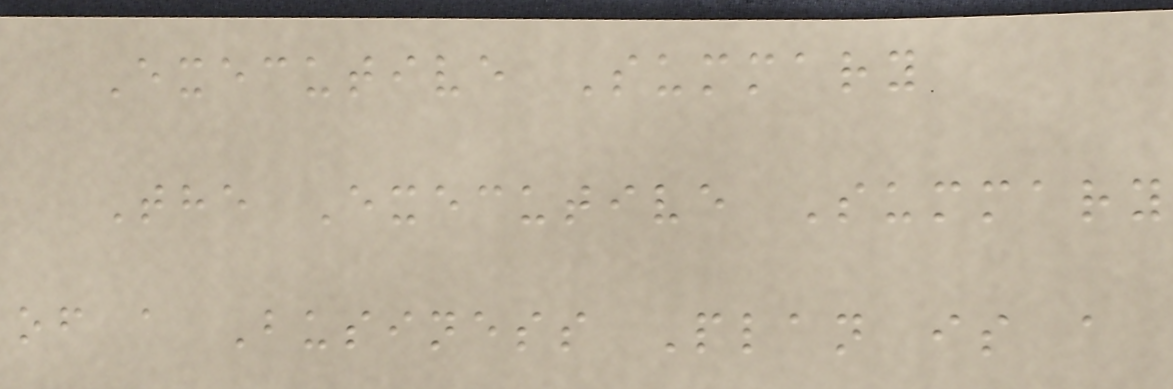Executive Summary
The Executive Summary
of a Business Plan is a
